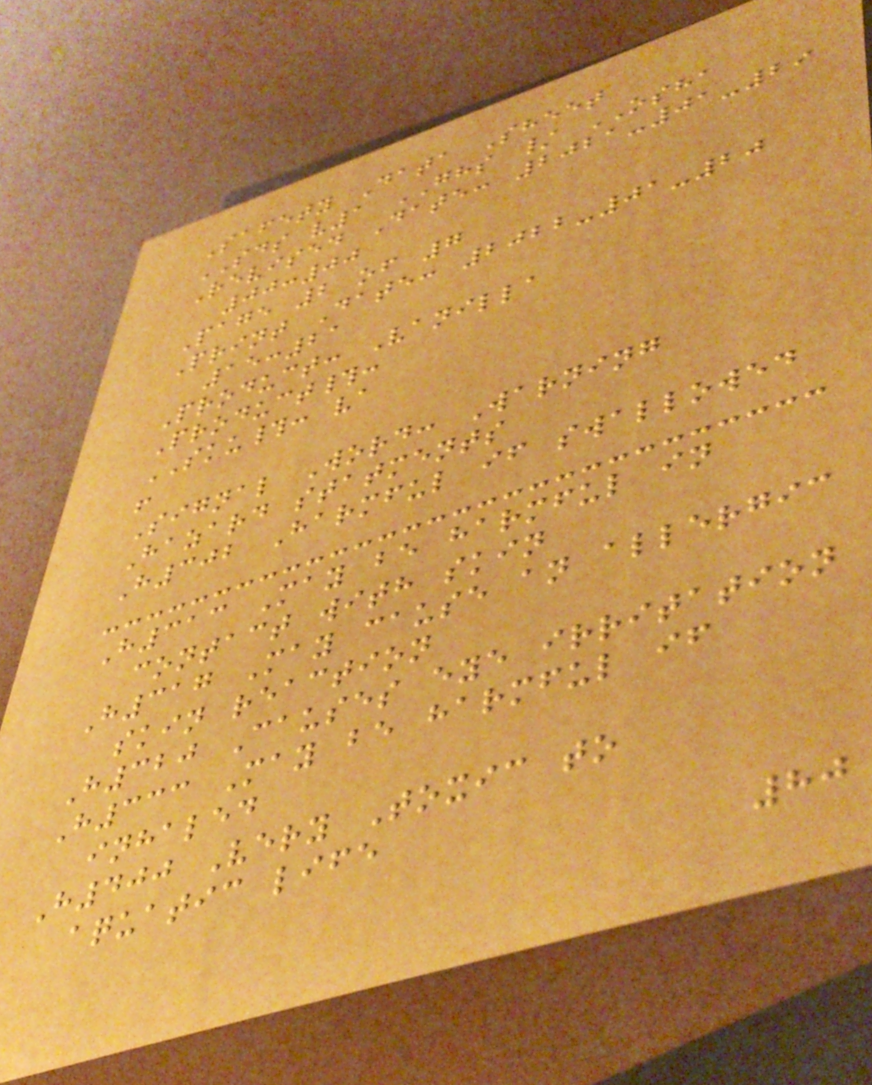Safety Data Sheet
SDS v1 GHS / OSHA
Revised Date: 2021-01-29
00:00
Page 2 of 7
Print Date: 2022-01-20
15:21
Product: Vanilla
Product#:
SKU#: va
!
Signal Word: Warning
Hazard statments
H302 Harmful if swallowed
H313 May be harmful in
contact with skin
H317 May cause an allergic
skin reaction
H320 Causes eye irritation
H333 May be harmful if
inhaled
H400 Very Toxic to
aquatic life
80
